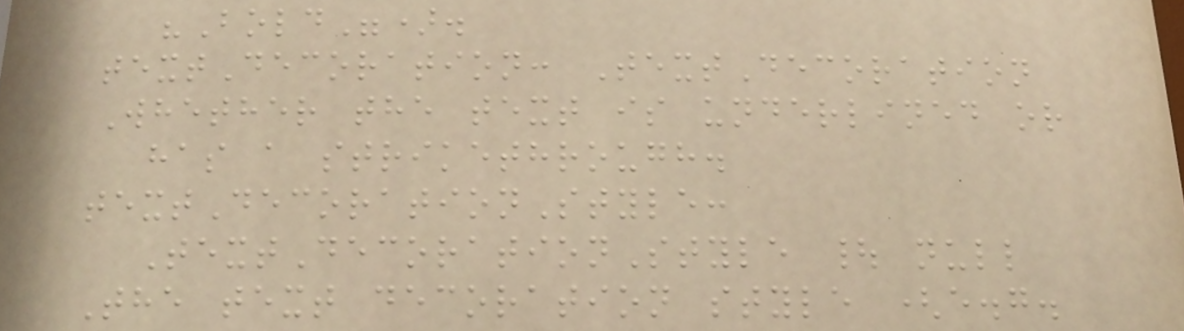"Bold").
textDecoration: TextDecoration
Whether the text is underlined or
has a strikethrough.
textDecorationStyle:
TextDecorationStyle | null
The text decoration style (e.g.
